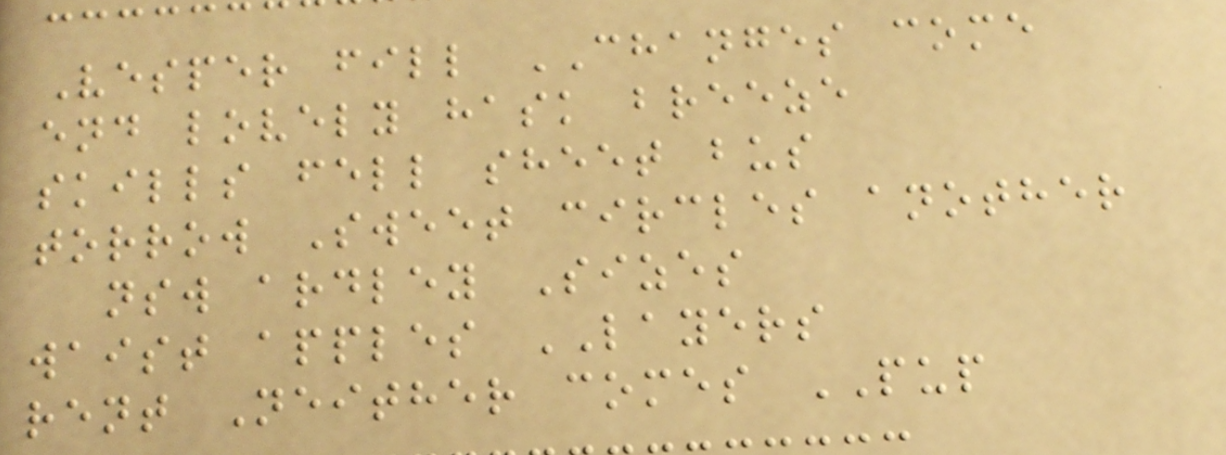Vesper fill CHANGES come
end lovely hask breeze
skills fell sheet bus
torrow Sweet circles another
nsw ardley Sizes
waist apples LAYERS
rent Neither comes PUP
